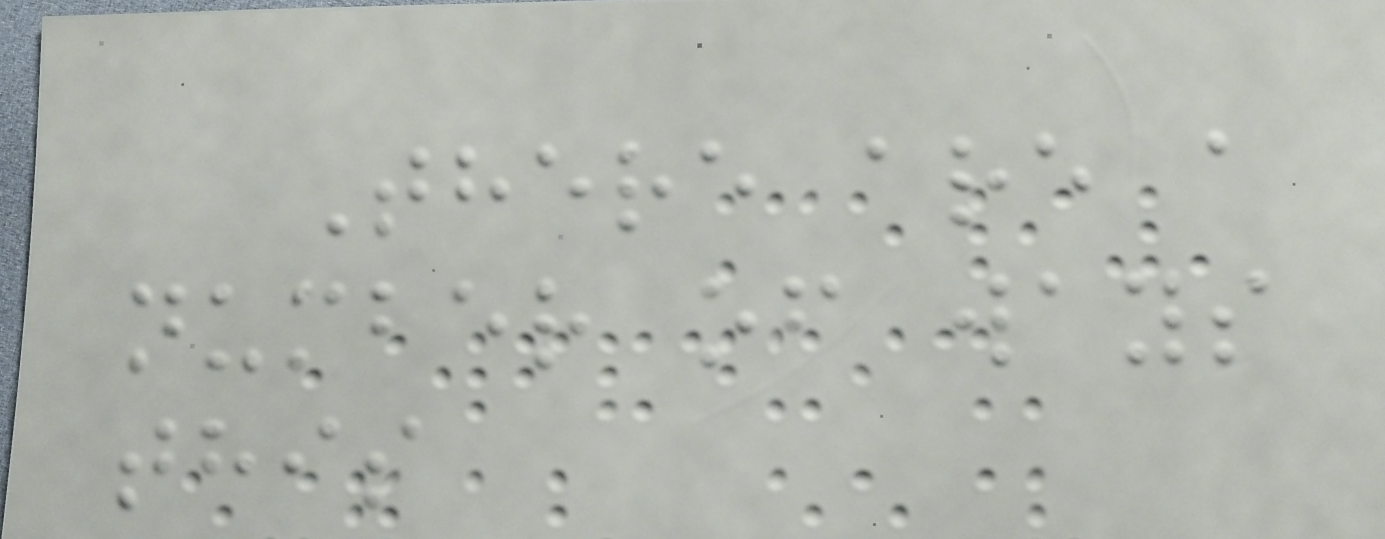There are a
number of ways
this
